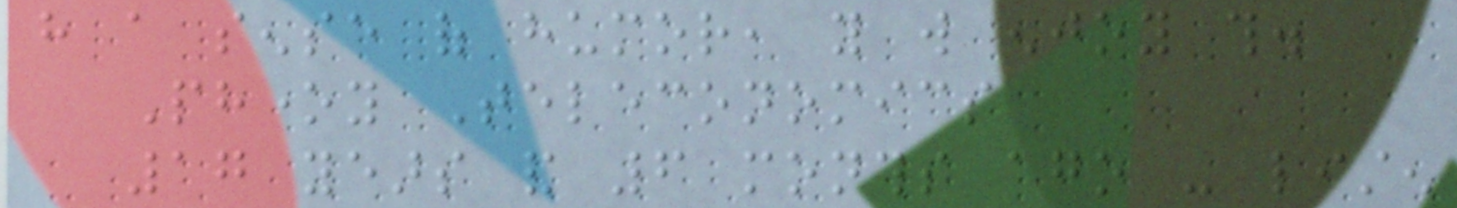have a sense of humor, you will enjoy this.
Phoney Teleconomics
17 years and 6 months ago - listen
